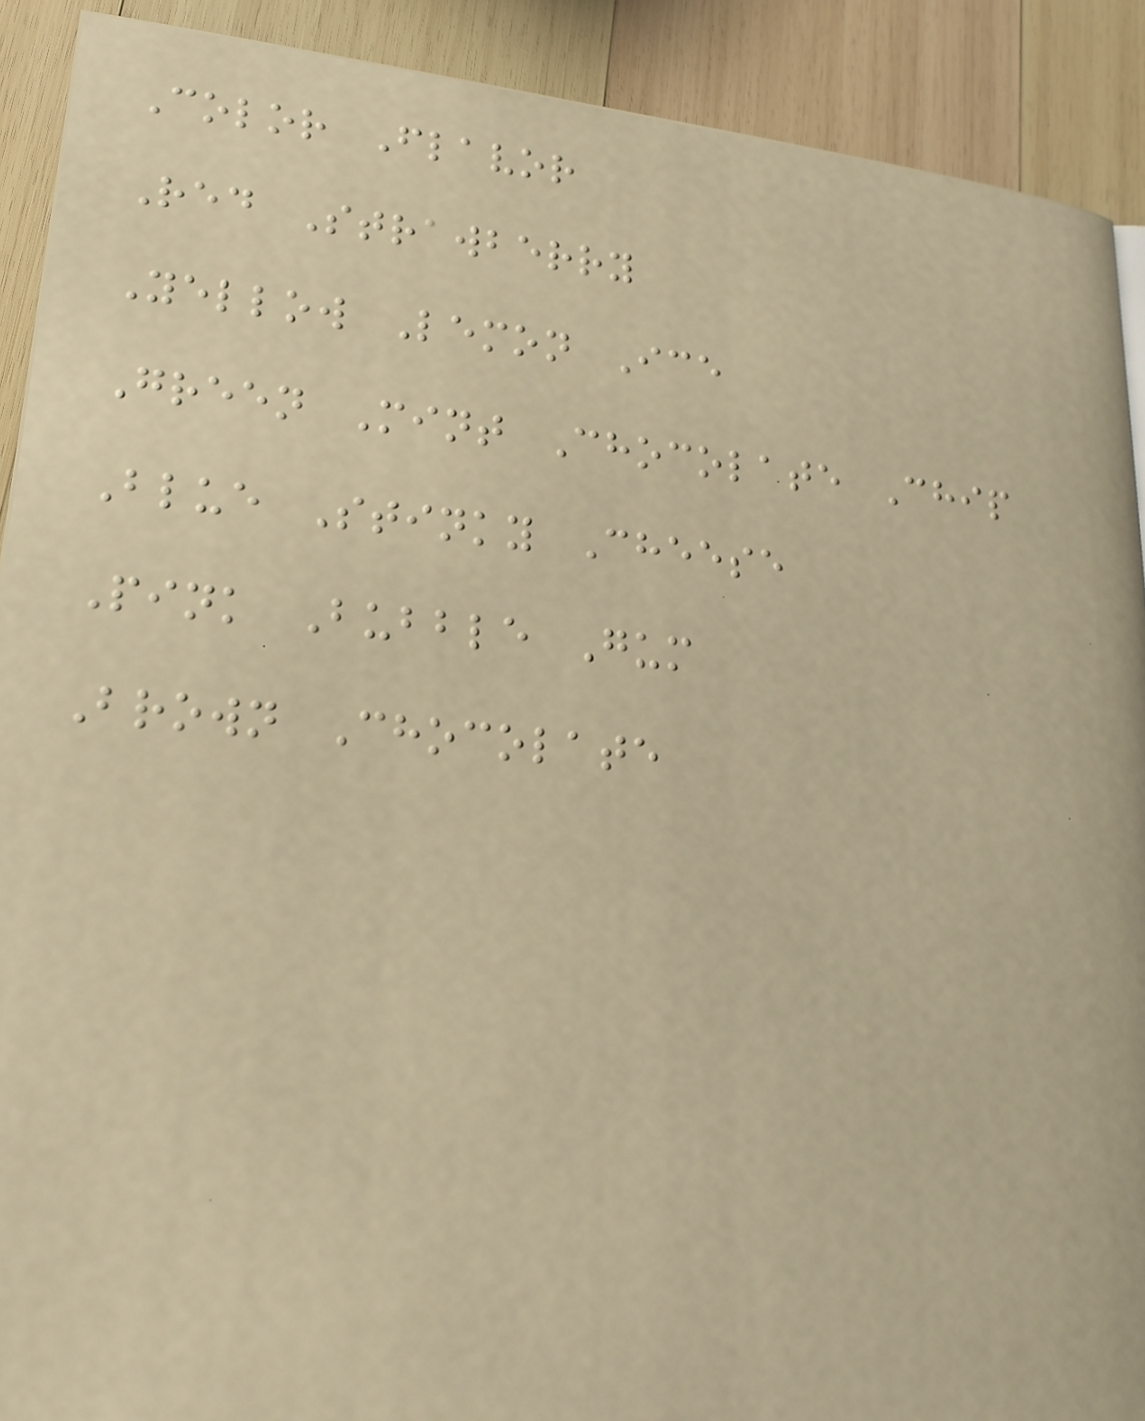Color Flavor
Red Strawberry
Yellow Lemon Ice
Green Mint Chocolate Chip
Blue Stinky Cheese
Pink Bubble Gum
Brown Chocolate
